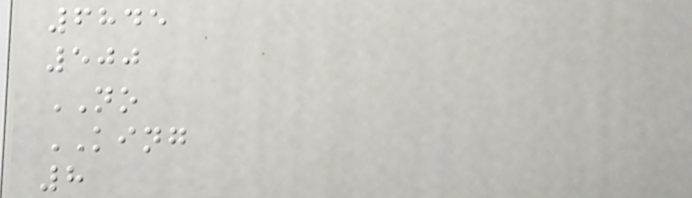6845
500
NO
KING
8
